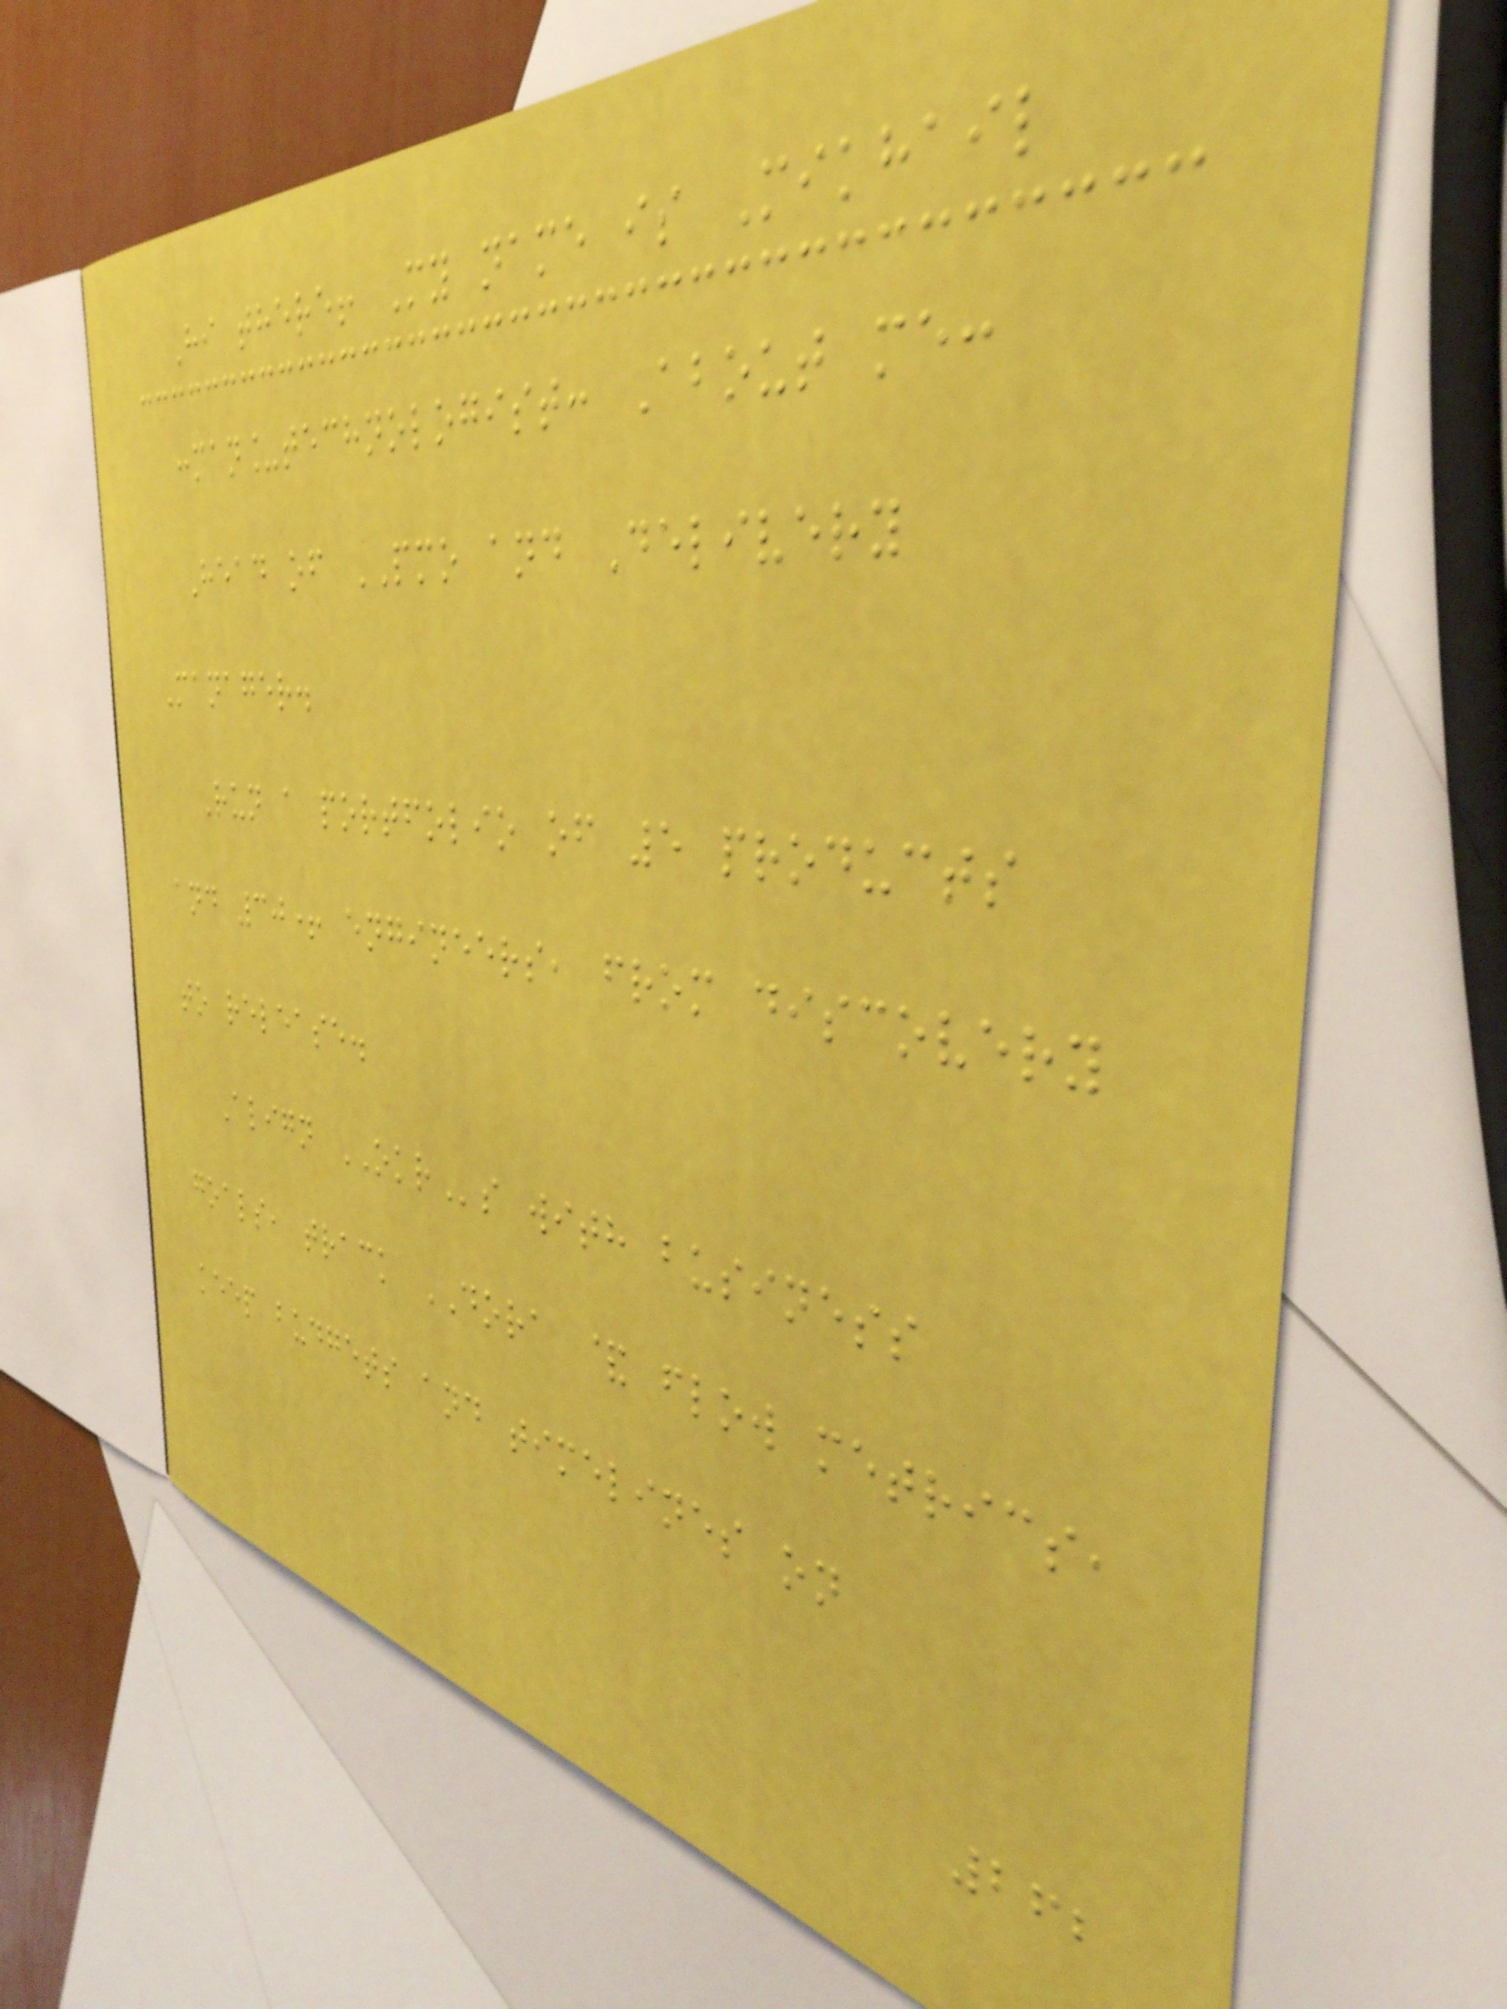Hi there! My name is Mikhail
:man_technologist: About me:
Head of PMO and Delivery
Manager.
Run a portfolio of 5 products
and 30+ engineers, from discovery
to release.
Align OKRs with business
goals, track DORA & flow metrics,
keep budgets and timelines on
262
